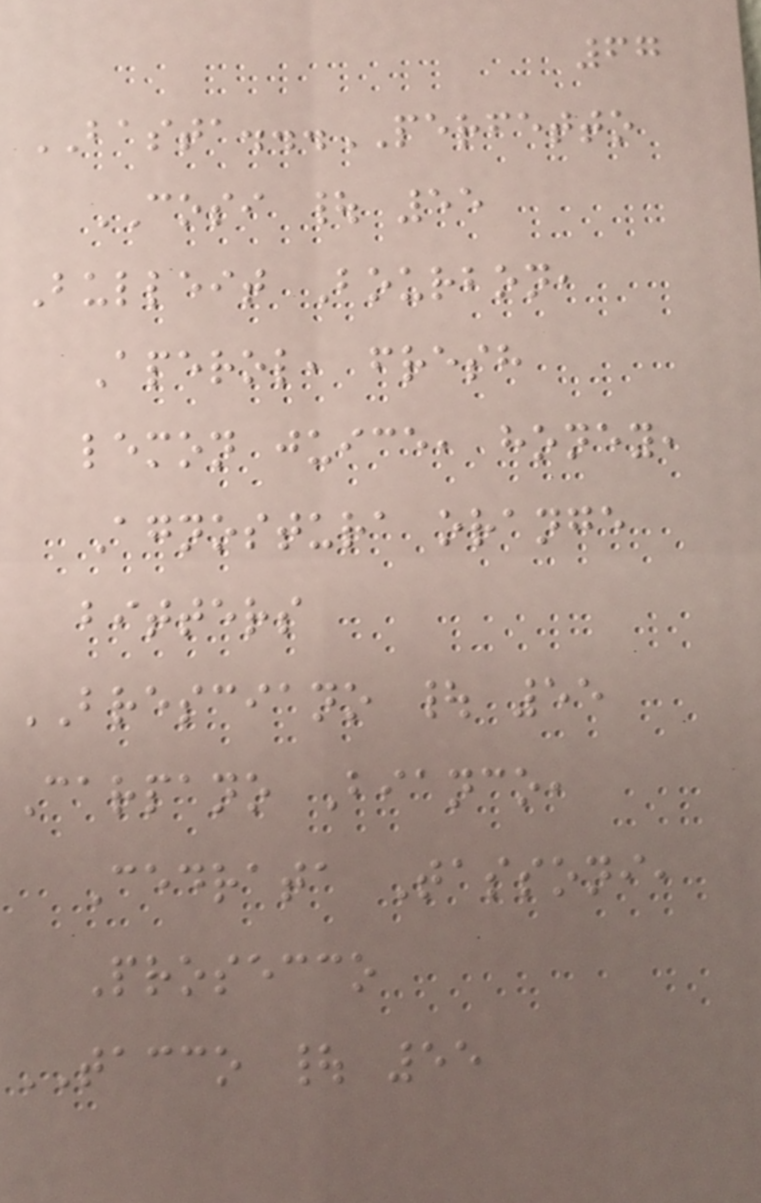67
BASTA...PERFETTO
COSI | 55
Bulleit Bourbon,
Aperol, fresh
lemon juice, honey,
Agnostura orange
bitters
BRESCIANO | 55
Carpano Bianco,
Cedrata Tassoni,
Prosecco
TACCO | 55
